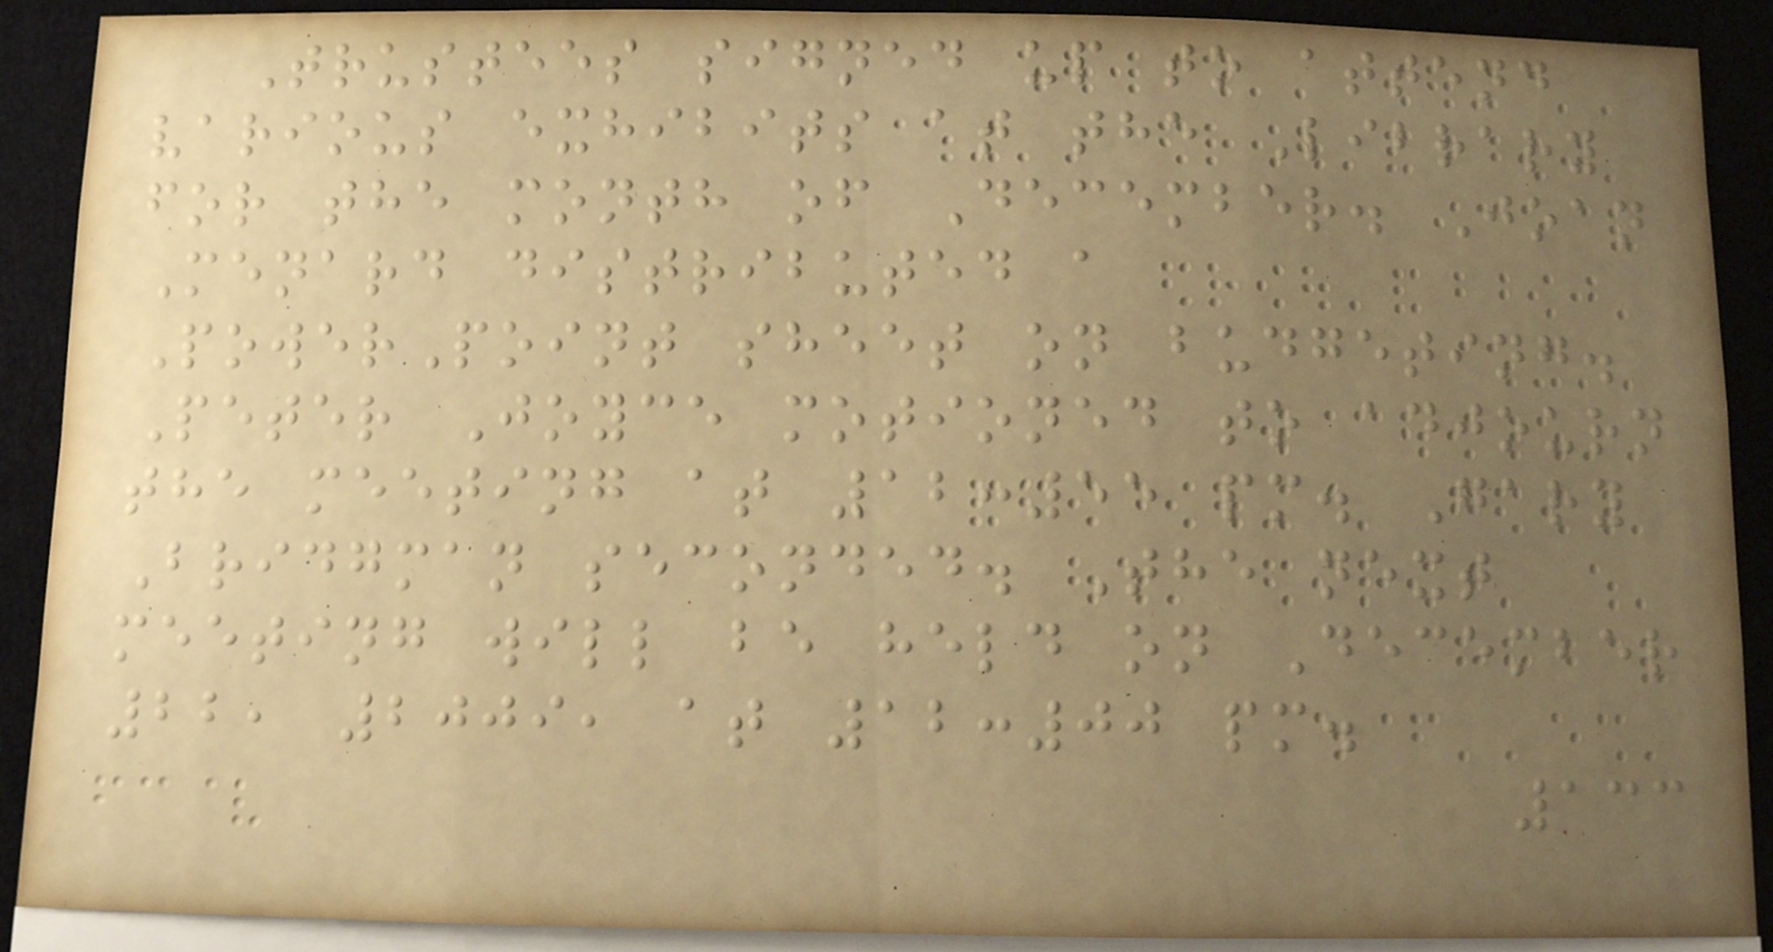Trustees signed up to attend
various exhibits at the Library
for the month of December. Joan
Menard distributed a
PowerPoint sheet on budgeting.
Peter Joyce motioned to adjourn
the meeting at 12:55 pm. Gary
Bridgman seconded. The next
meeting will be held on December
22, 2009, at 12:00 pm.
133
